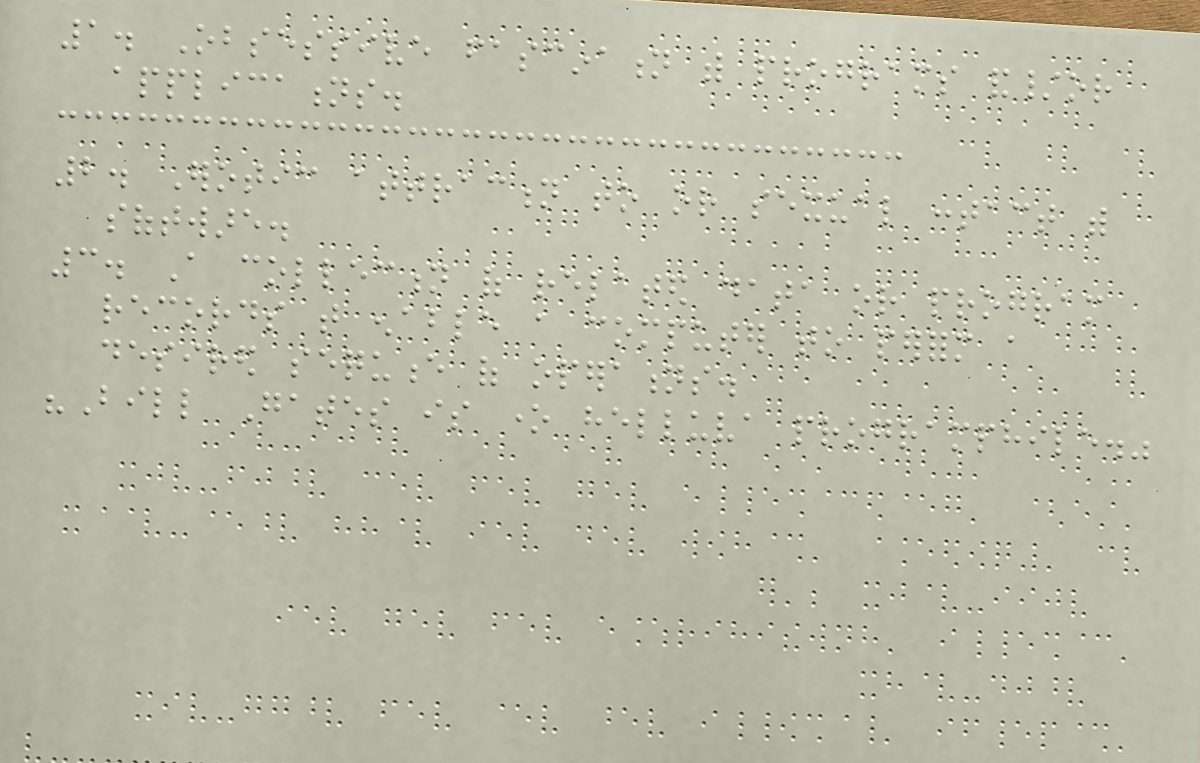1. Obsessive fascination with programs and/or
applications.
2. Erotic attraction to or sexual contact with
software.
3. A collection of related data or program
records that enable a computer to perform a
desired sequence of operations.
"Bill Gates is one helluva programphile."
